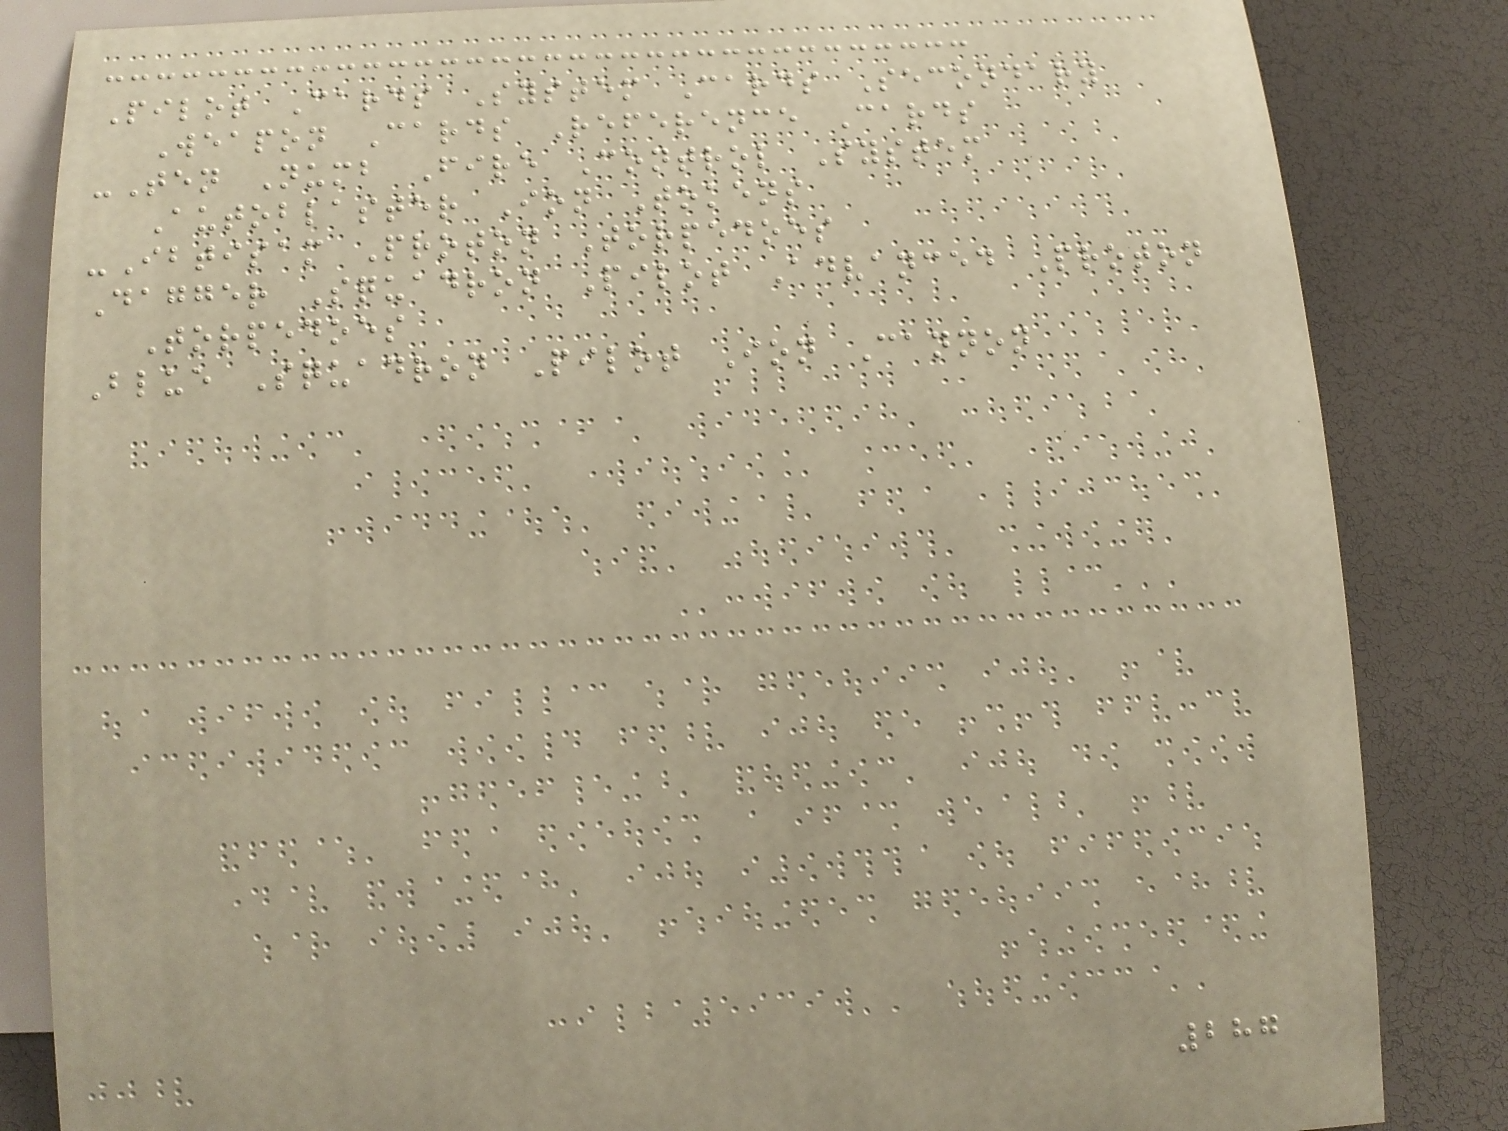Pilot Cards System Cards Secondary
Weapon Cards Reference Cards
-Ten Numb Fire Control System
Autoblaster Ion Tokens
-Ibtisam Proton Torpedoes
Dagger Squadron Pilot Advanced Proton
Torpedoes
Blue Squadron Pilot Ion Cannon
287
